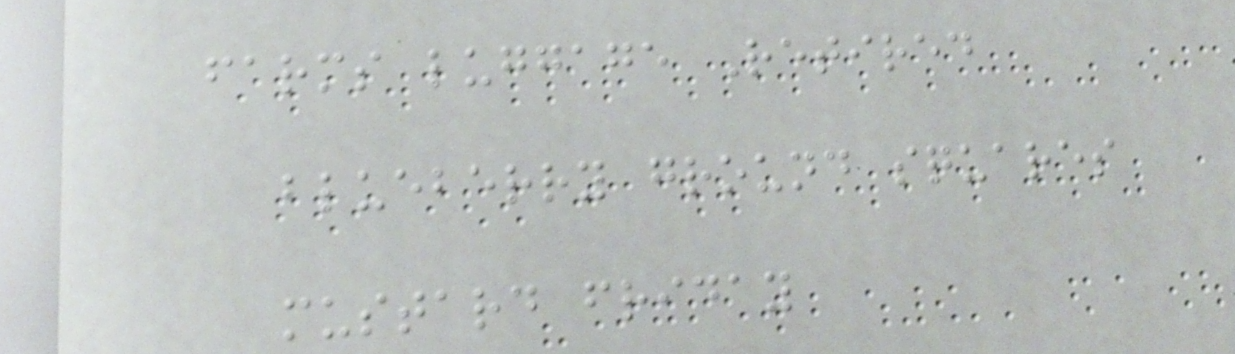farms luggage Retired
blueberry ground squares
mustard friday
